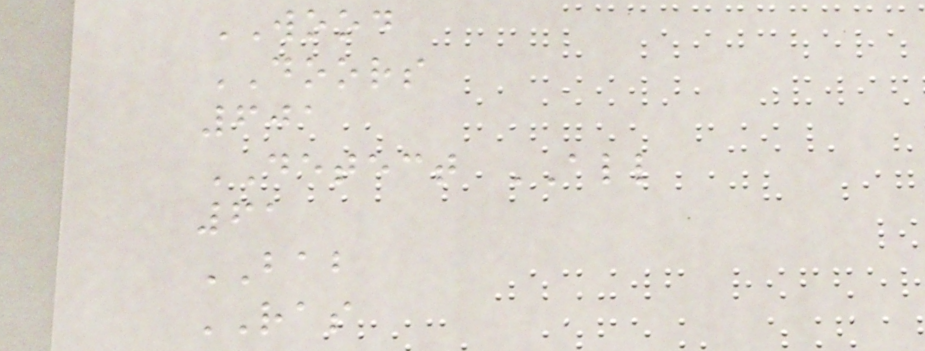WOOD
DOORS
601
DETECT ALL
61
BAB
RAS
